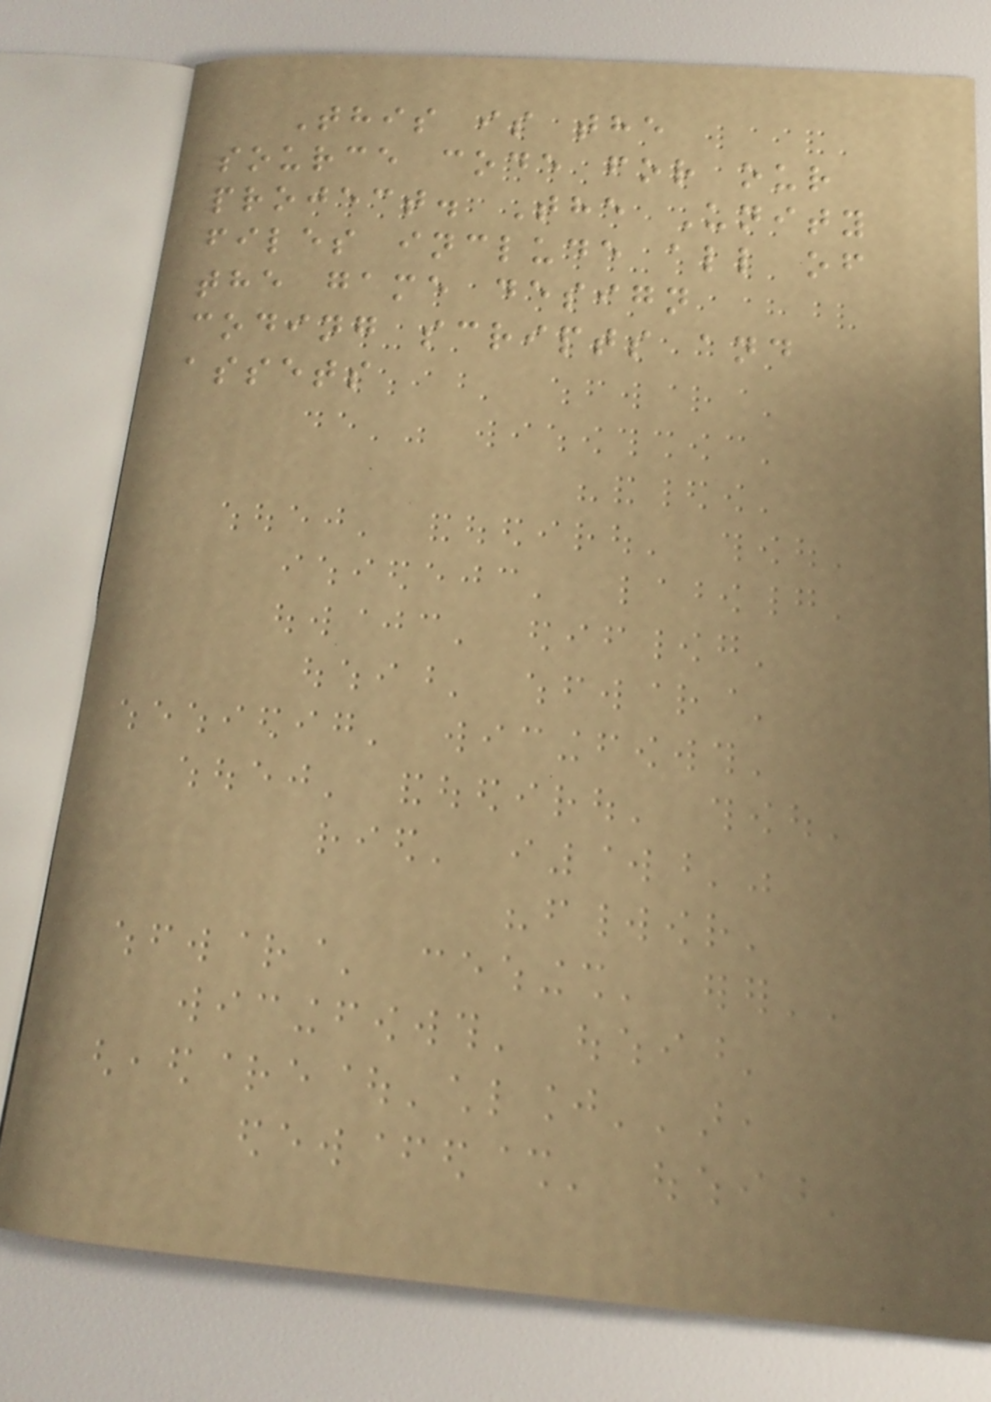This is the
source code for our
project. The Unity
files include all of
the game design
coding scripts and
assets
